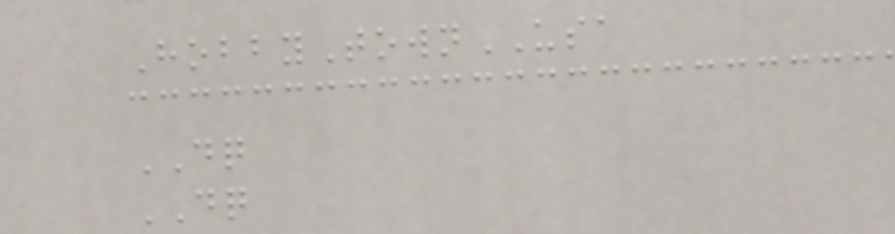HobbyTownUSA
DQ
DQ
